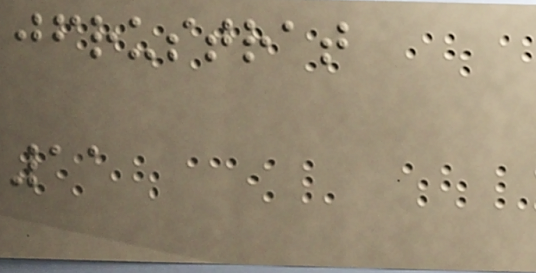jfrustrat
11
